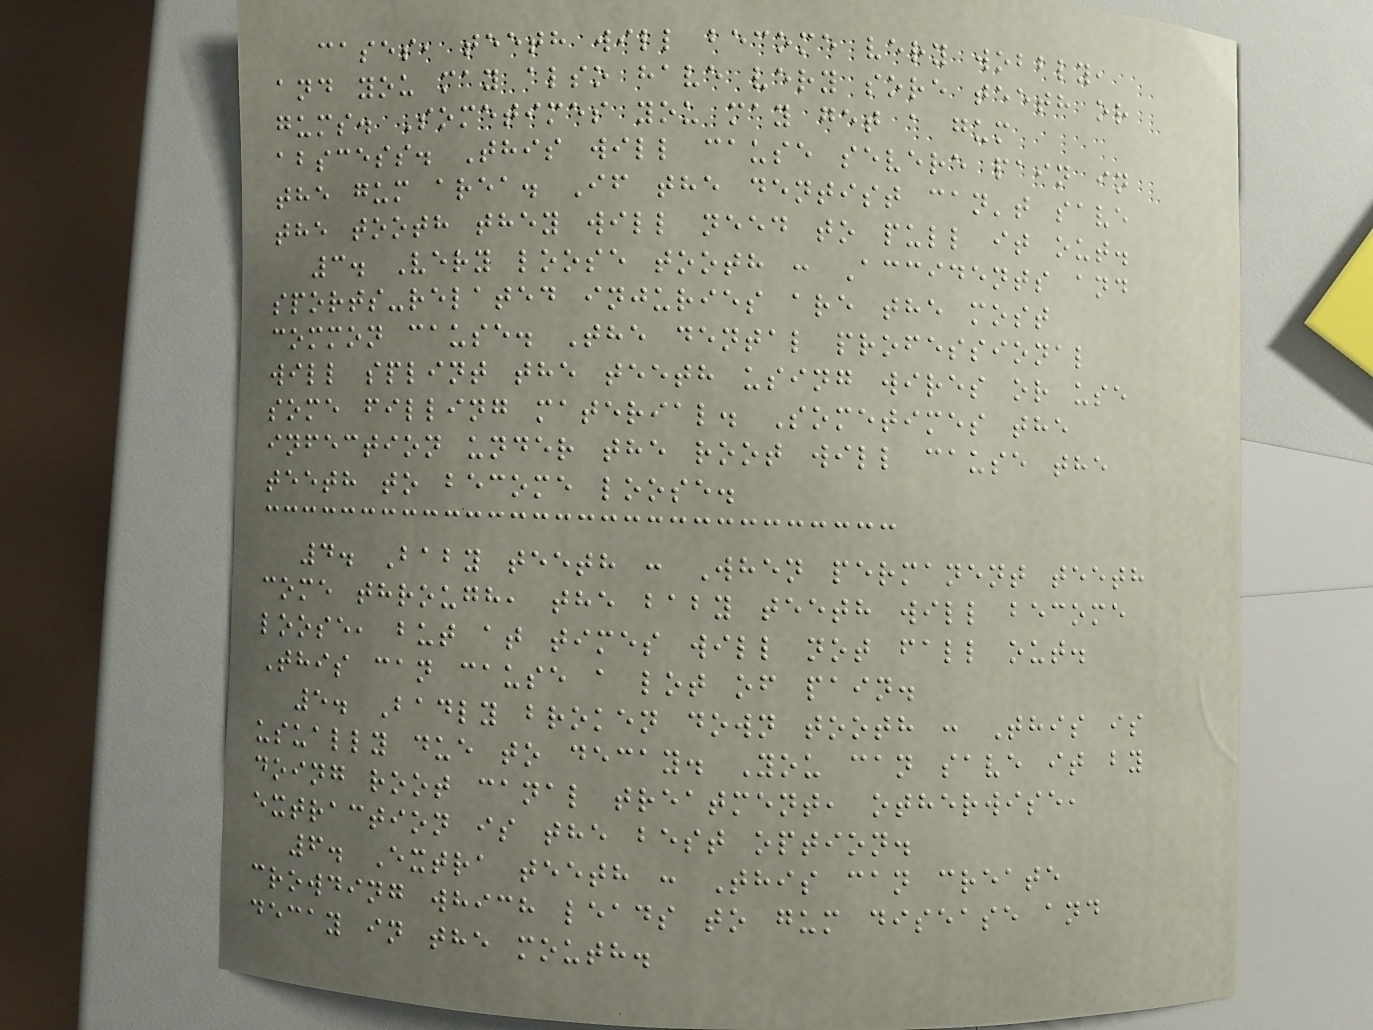cases, teeth will become very wobbly,
and you may also have very sore teeth or
gums. Sometimes you may get a gum
abscess. This will cause severe pain in
the gum area. If the dentist can't save
the tooth they will need to pull it out.
3. Very loose tooth : Accidents and
sports-related injuries are the most
common cause. The dental professional
will splint the teeth using wires or use
some filling material. Sometimes the
infection under the root will cause the
teeth to become loose.
4. Baby teeth : When permanent teeth
come through, the baby teeth will become
loose, but at times will not fall out.
This can cause a lot of pain.
5. Badly broken down tooth : This is
usually due to decay. You can save it by
doing root canal treatment, otherwise,
extraction is the best option.
6. Extra teeth : This can create
crowding which leads to gum disease and
decay in the mouth.
